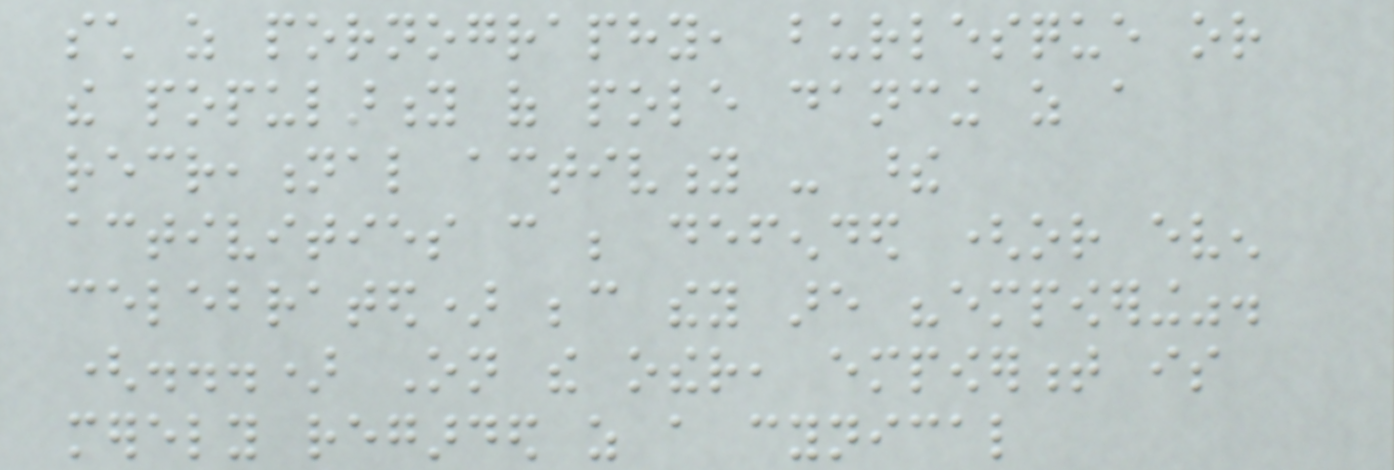such as pornography, burlesque or
the popularity of pole dancing as a
recreational activity - these
activities can be defended (or even
celebrated) because they are "empowering".
(...) On the other, empowerment is
merely regarded as a cynical
